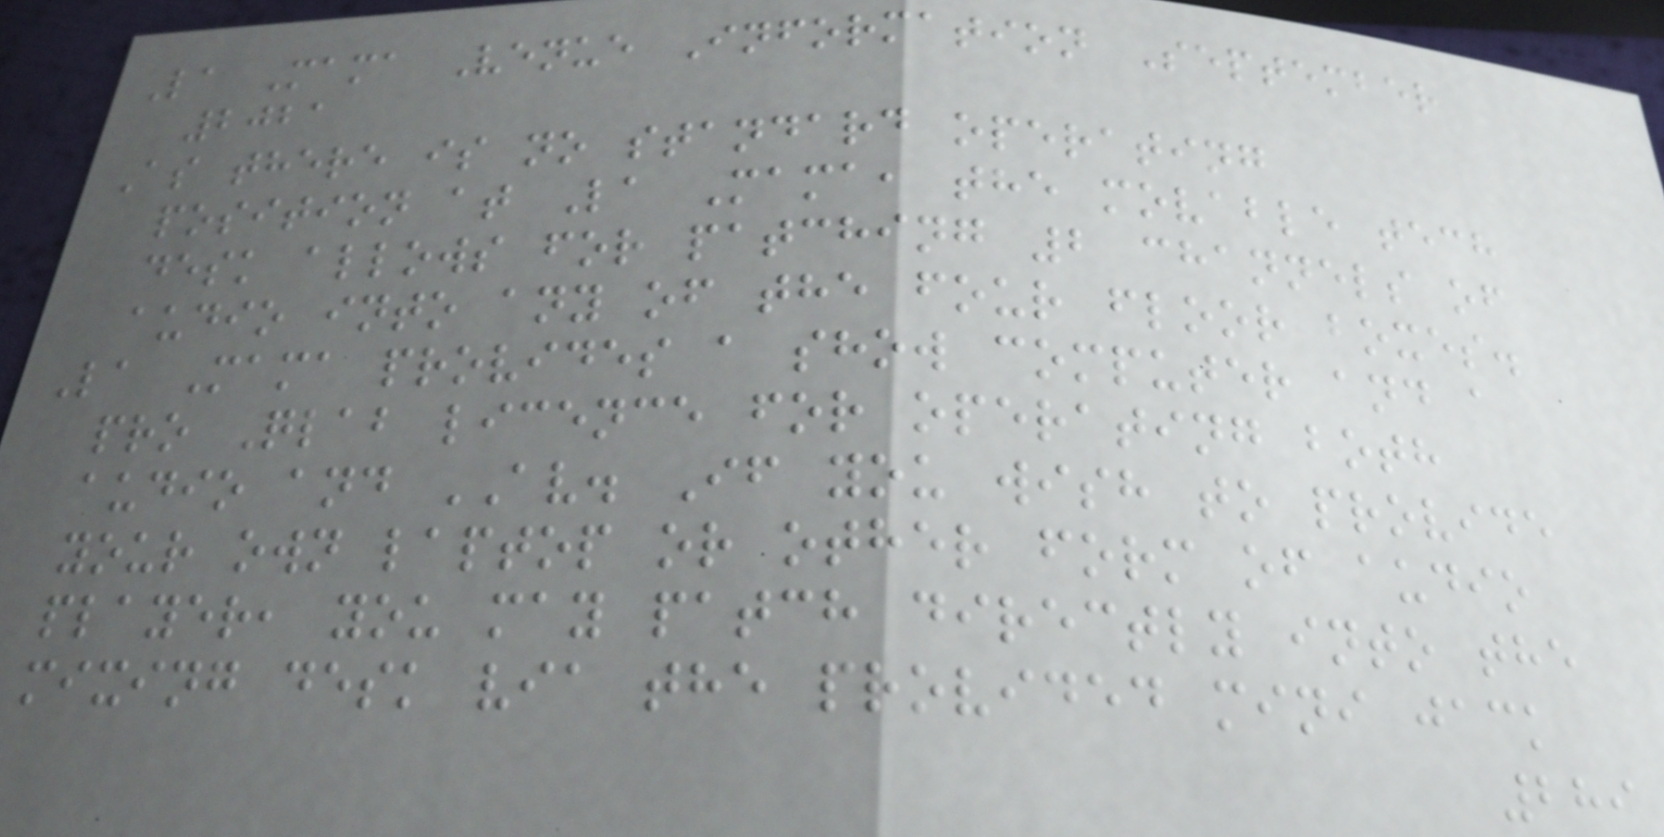La Mama Venue Information September
2021
As there is no standard operating
position at La Mama, the movable tech
desk allows for patching 2 channels of
audio into any of the four floor boxes.
La Mama provides a show computer and a
pro Qlab licence for operating both
audio and AV. If you wish to provide
your own laptop or other form of audio
player, you may patch directly into the
mixing desk via the provided mini jack
289
